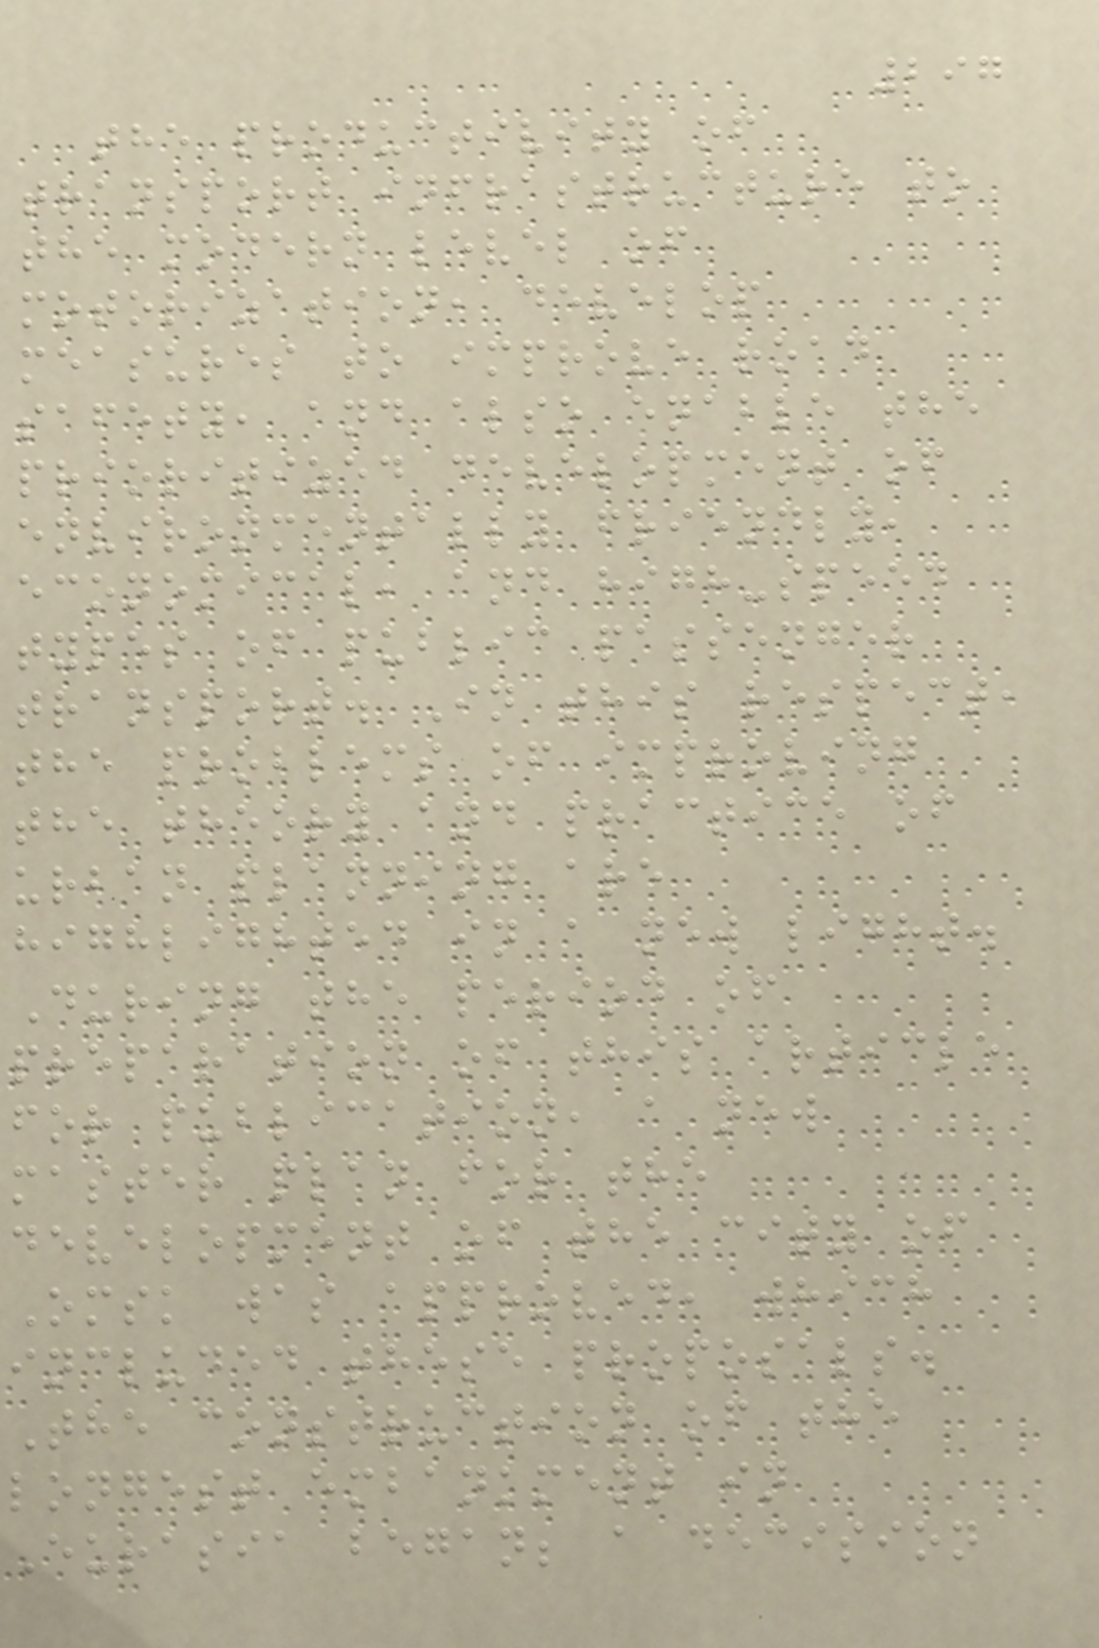297
the productivity of
transport infrastructure to
the modern level of
motorization, develop
measures to improve road
safety, and also enable the
prioritized development of
environmentally friendly,
economical, and high-speed
types of public passenger
transport. In this respect,
the problems of improving
the theory and practice of
urban planning are
highlighted in a new light.
During the period of
preparation of this article
for publication, a new
master plan for the
development of the city of
Omsk was approved, which
included these proposals.
The construction of the
longest embankment in
Eurasia began; a decision
